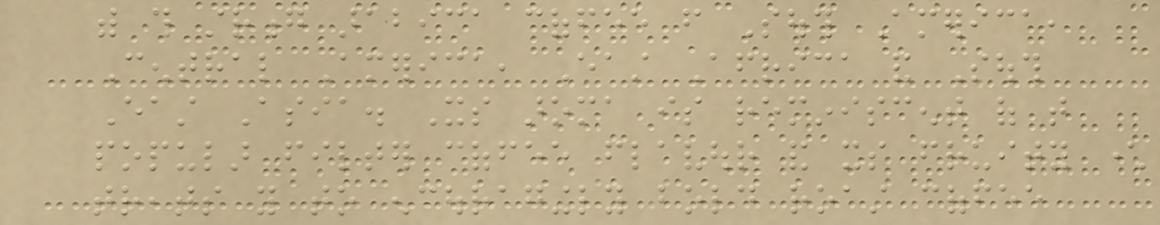with this strong arabica coffee from South America,
Central America, East Africa and South
East Asia. Its aroma is reminiscent of that
popular filter coffee flavour and its fruity character
treats you to encouragingly bold roast coffee
